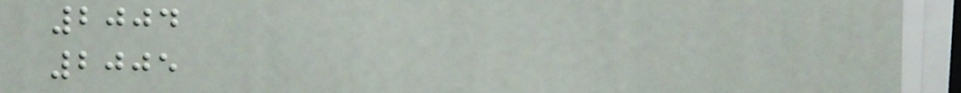2004
2005
